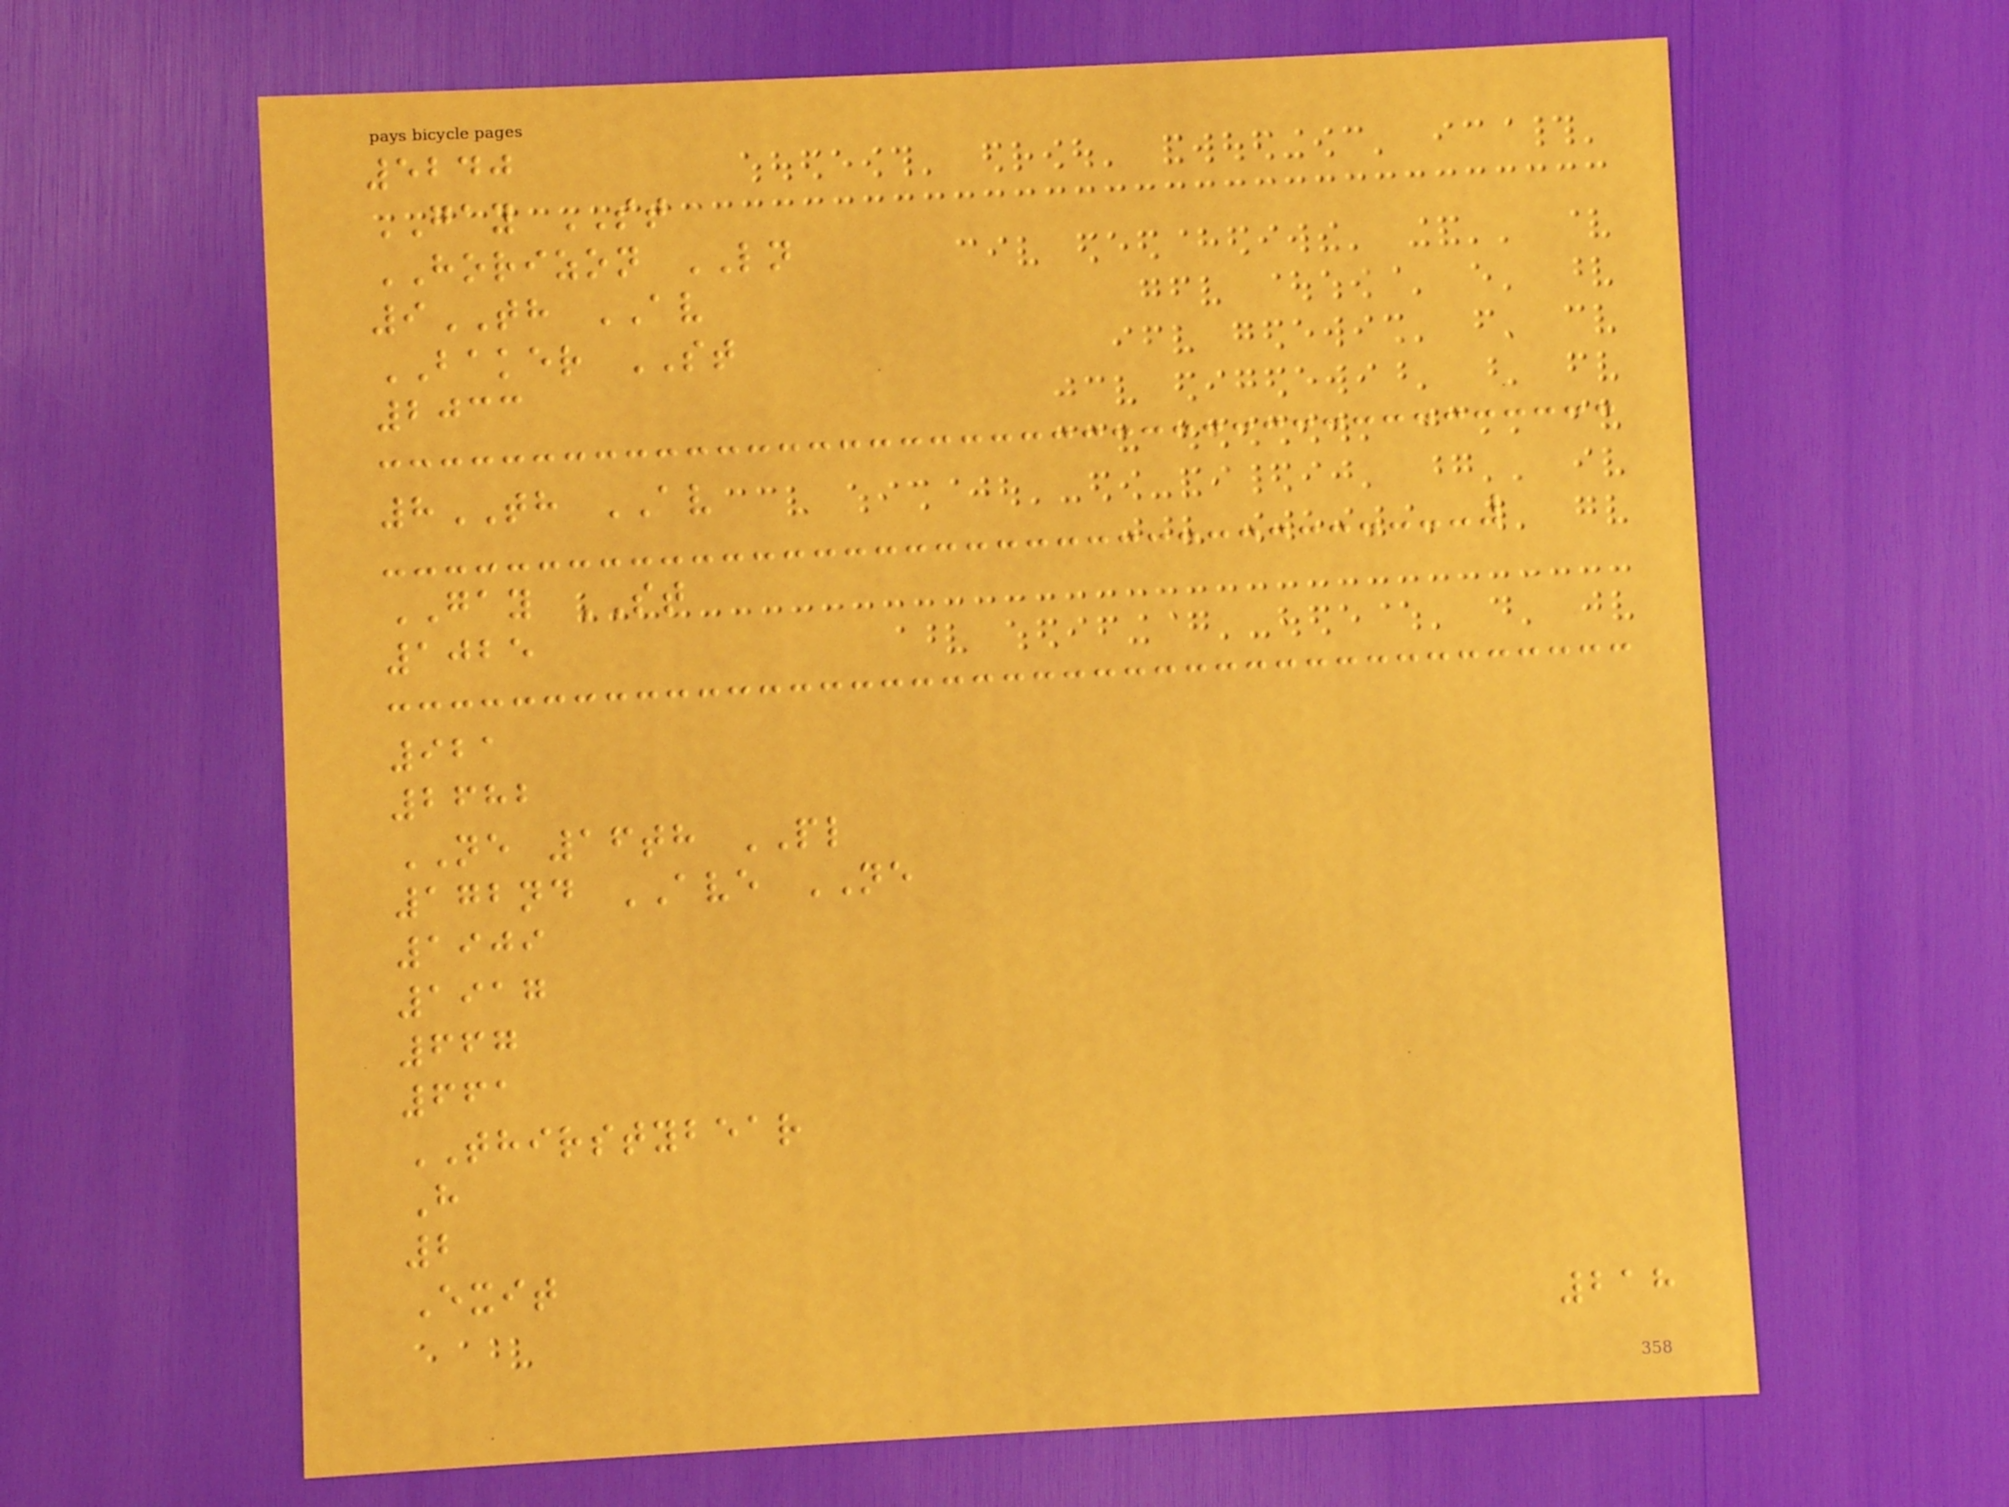5240
GAY ST
HORIZON LN
9TH AV
BAKER ST
2033
8TH AV
GAY ST
1025
921
2682
NE 16th PL
172nd AVE NE
1909
1917
667
661
THIRSTYBEAR
H
2
Exit
218
